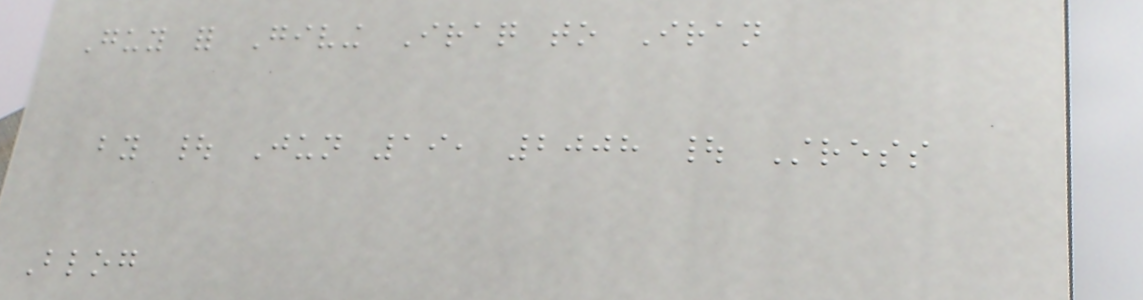Guy for Giving Iraq to Iran
by | Jun 19, 2008 | Stress
Blog
